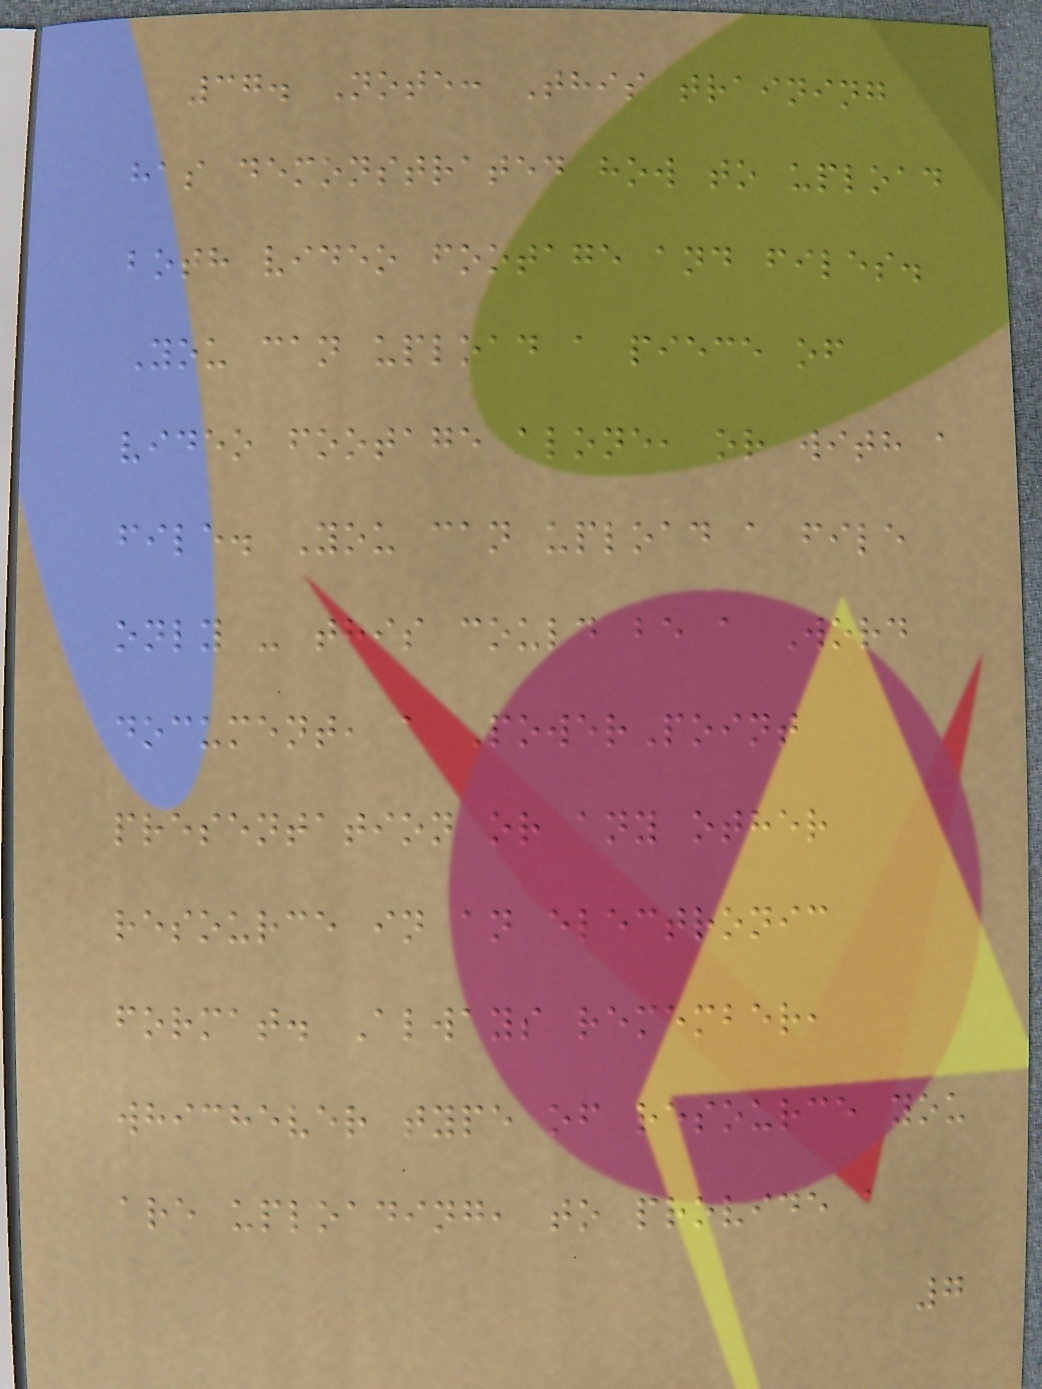37. Note: This training
has demonstrated how to upload
both video footage and files.
You can upload a piece of
video footage alone, or with a
file. You can upload a file
only - this could be a Word
document, a PowerPoint
presentation or any other
resource in an electronic
format. Always remember,
whichever type of resource you
are uploading, to provide a
7
